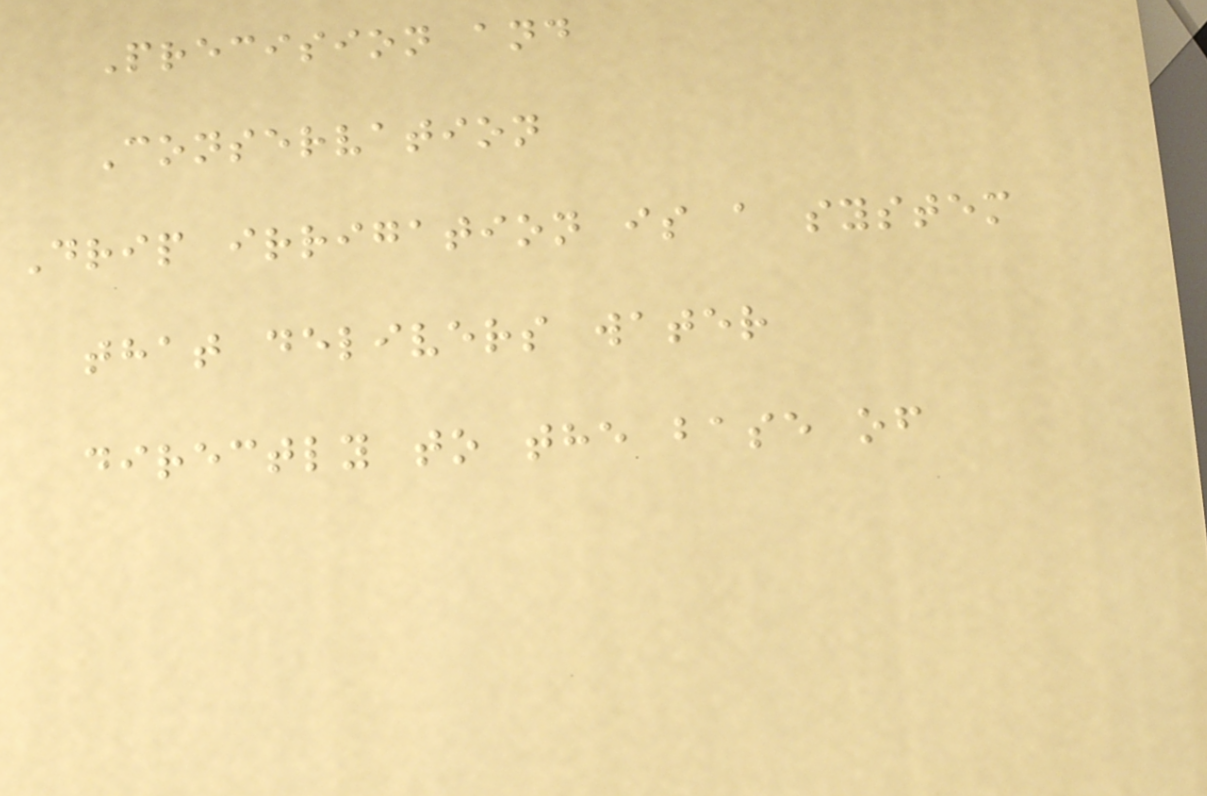Precision and
Conservation
Drip irrigation is a system
that delivers water
directly to the base of
